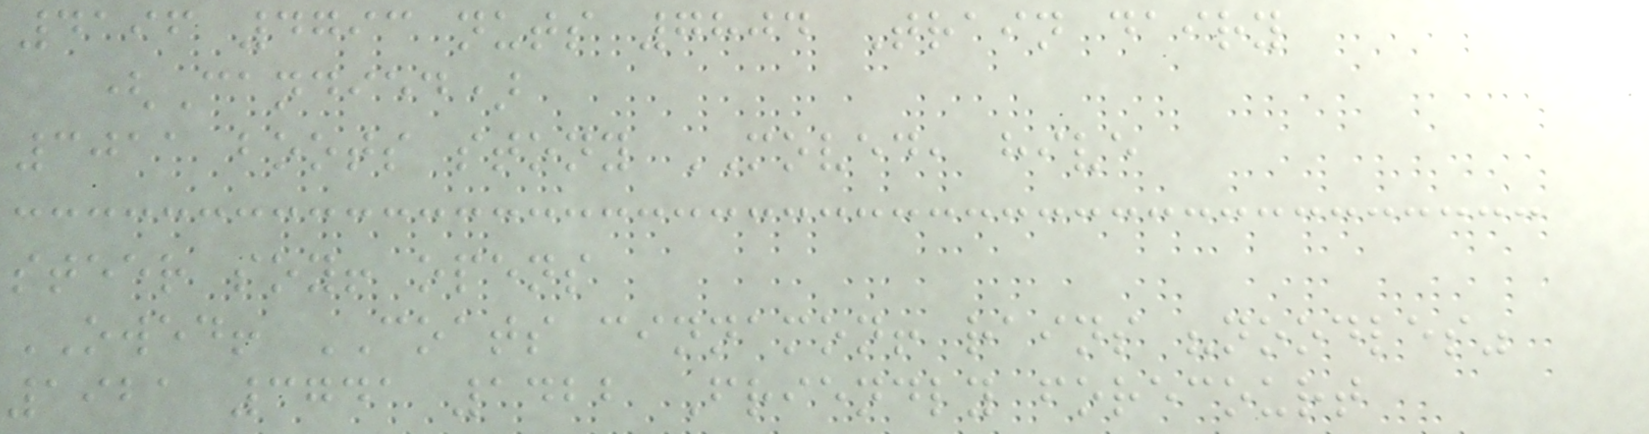4196 4793 nuts 7804 Train dairy
(Candied)
3011 boots stony MOVED, hive
steer soy! opens
OWED! COATS cinnamon! rains "noodles"
1921 3741 1422 Friendly forecourt
